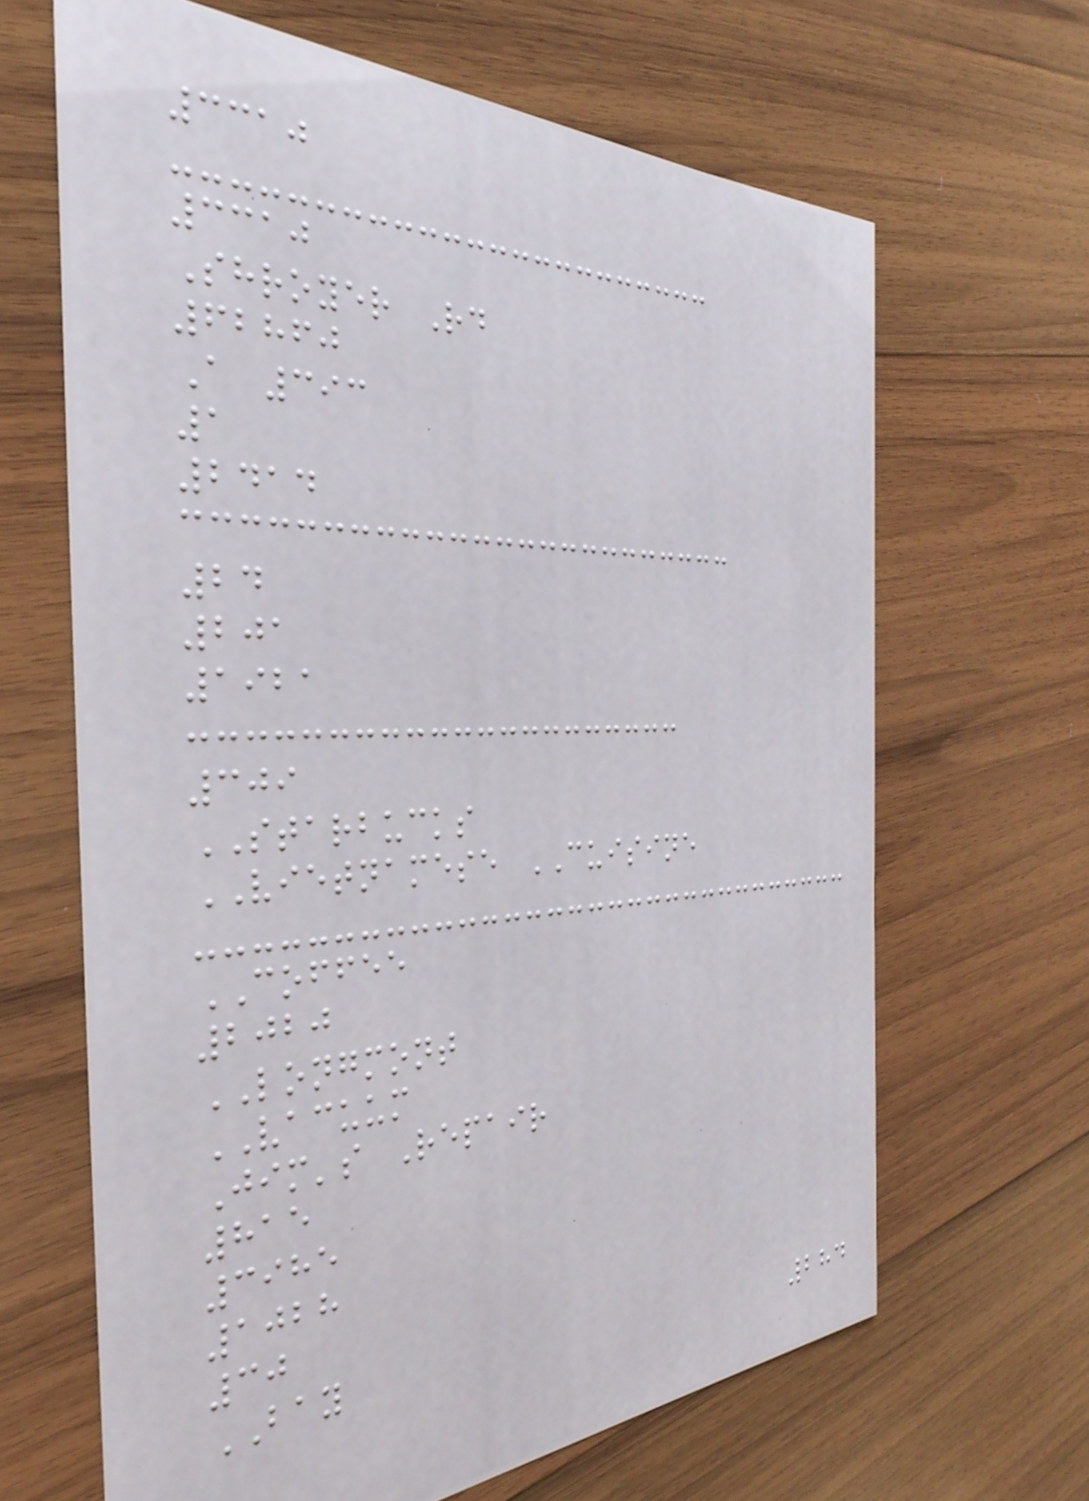3310
3310
Shroyer Rd
62860
A 393
1
2414
24
201
1921
309
STARBUCKS
VIETNAMESE CUISINE
COFFEE
2020
LONGMONT
VACUUM
Jim's Repair
815
3985
1028
30
BAY
284
